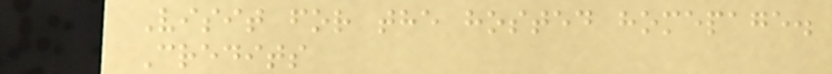Visit for the hosted homepage.
Credits
